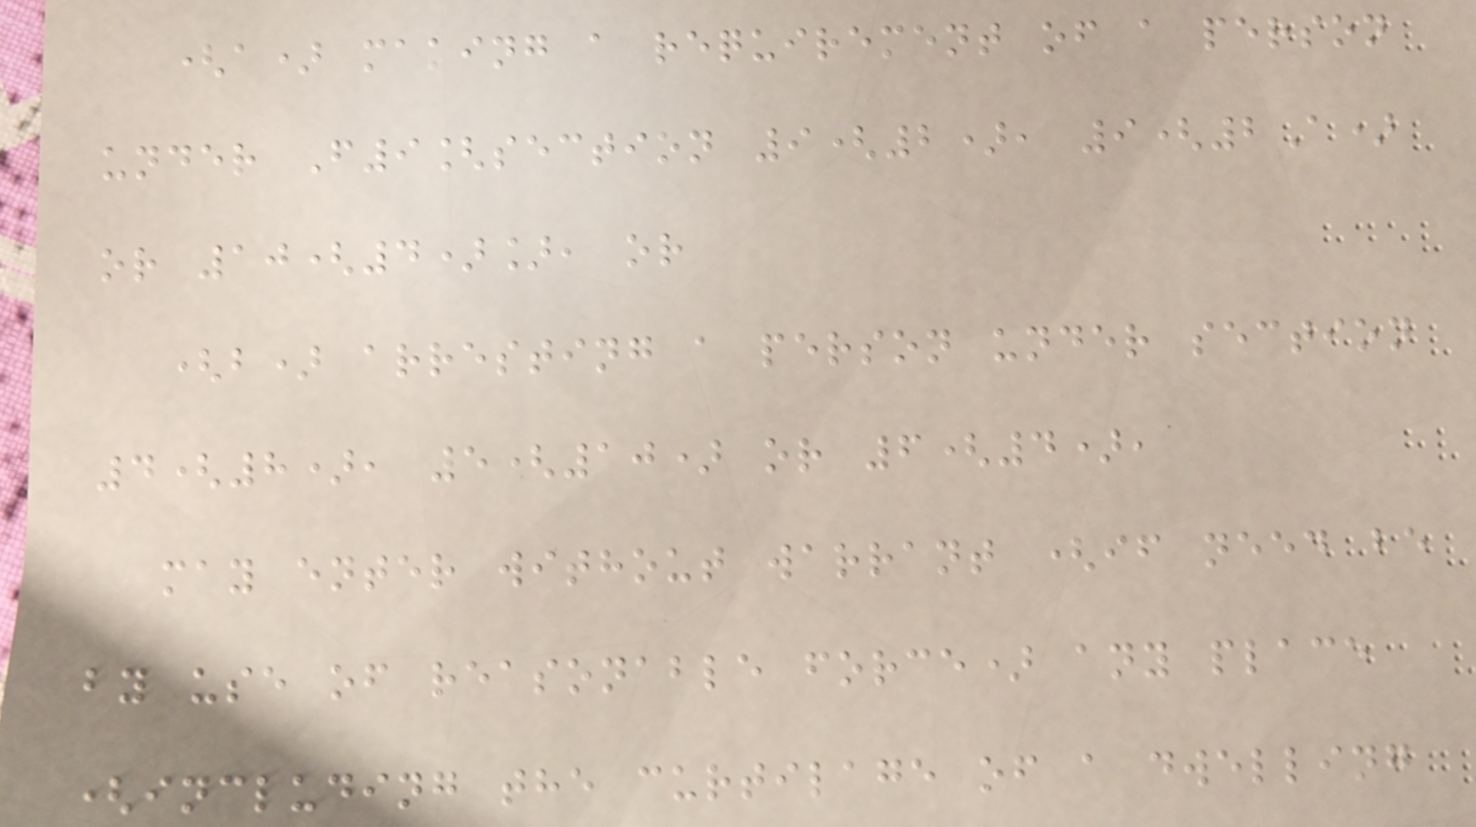(a) making a requirement of a person
under F9[section 9(2), 9(2A)
or 10(4)], or
(b) arresting a person under section
4(8), 5(10) or 6(4),
may enter without warrant (if need be
by use of reasonable force) any place
(including the curtilage of a dwelling
